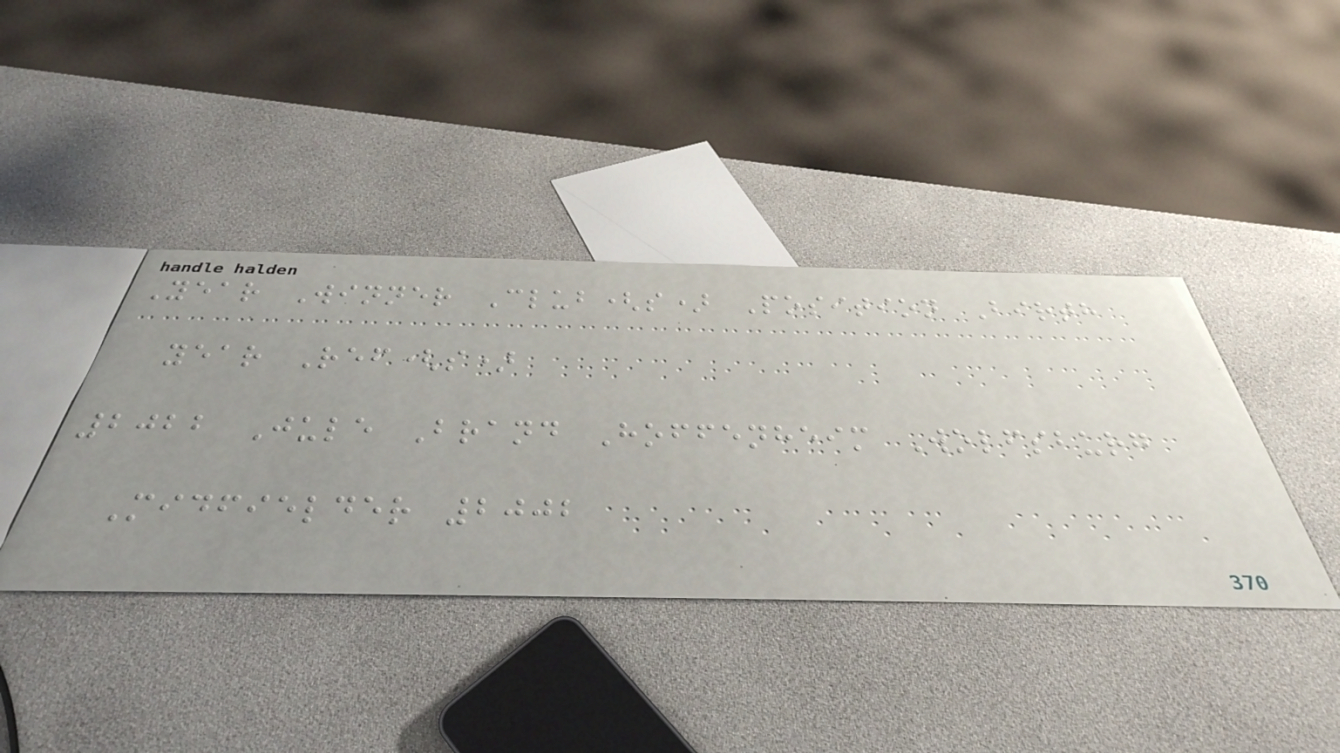Year Winner Club(s) Position Birth
year Ref(s)
2022 Jule Brand Hoffenheim Wolfsburg
Midfielder 2002
